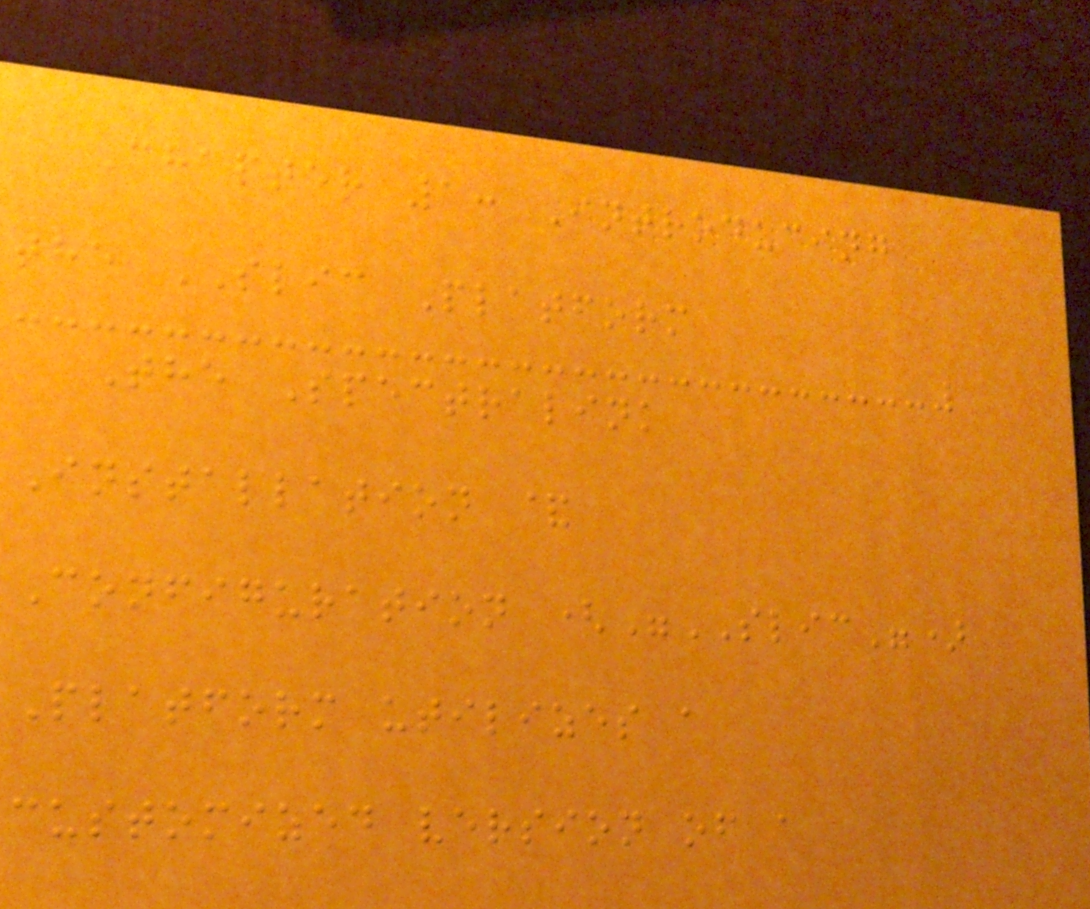Chapter 1: Introducing
the SLIC Platform
The Spectralink
Installation &
Configuration ("SLIC")
Platform utilizes a
customized version of a
